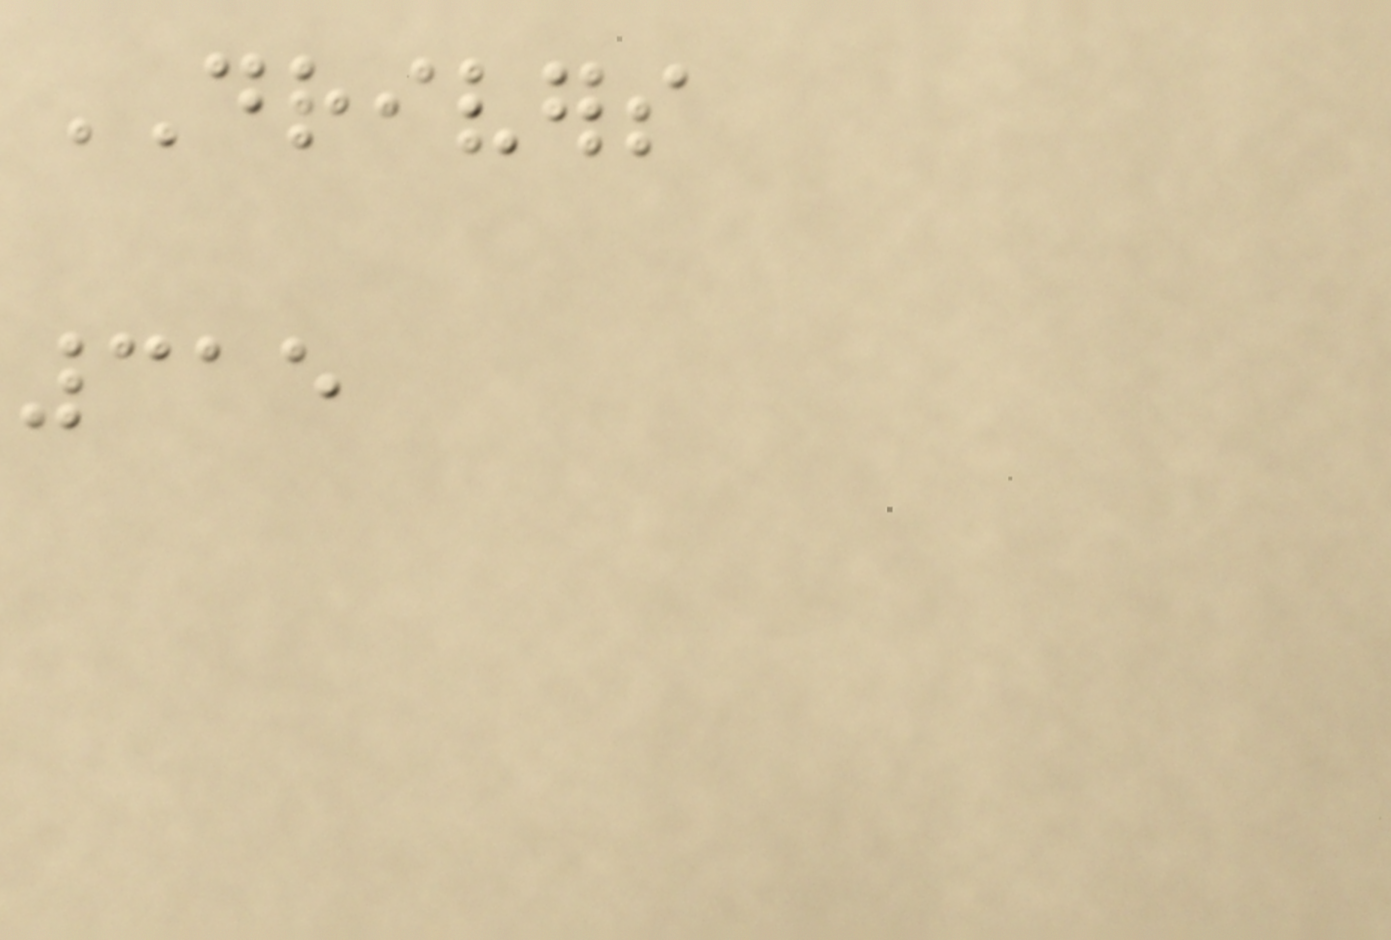DRIVERS
315
